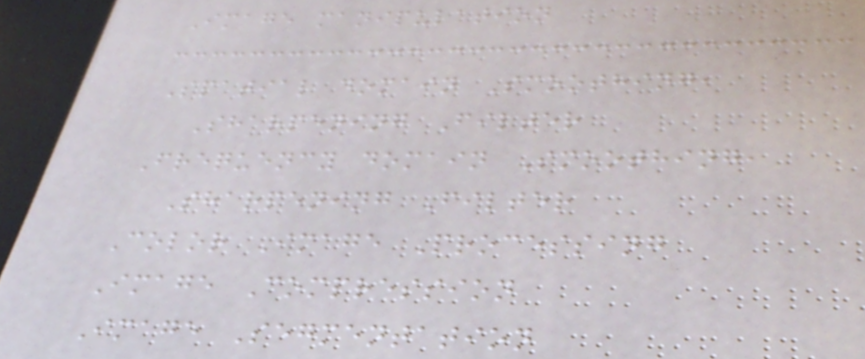Image manipulation
Spatial domain Smoothing,
Sharpening Filter
Frequency domain Smoothing,
Sharpening Filter
Color Image Processing
Image Compression
Image Segmentation
